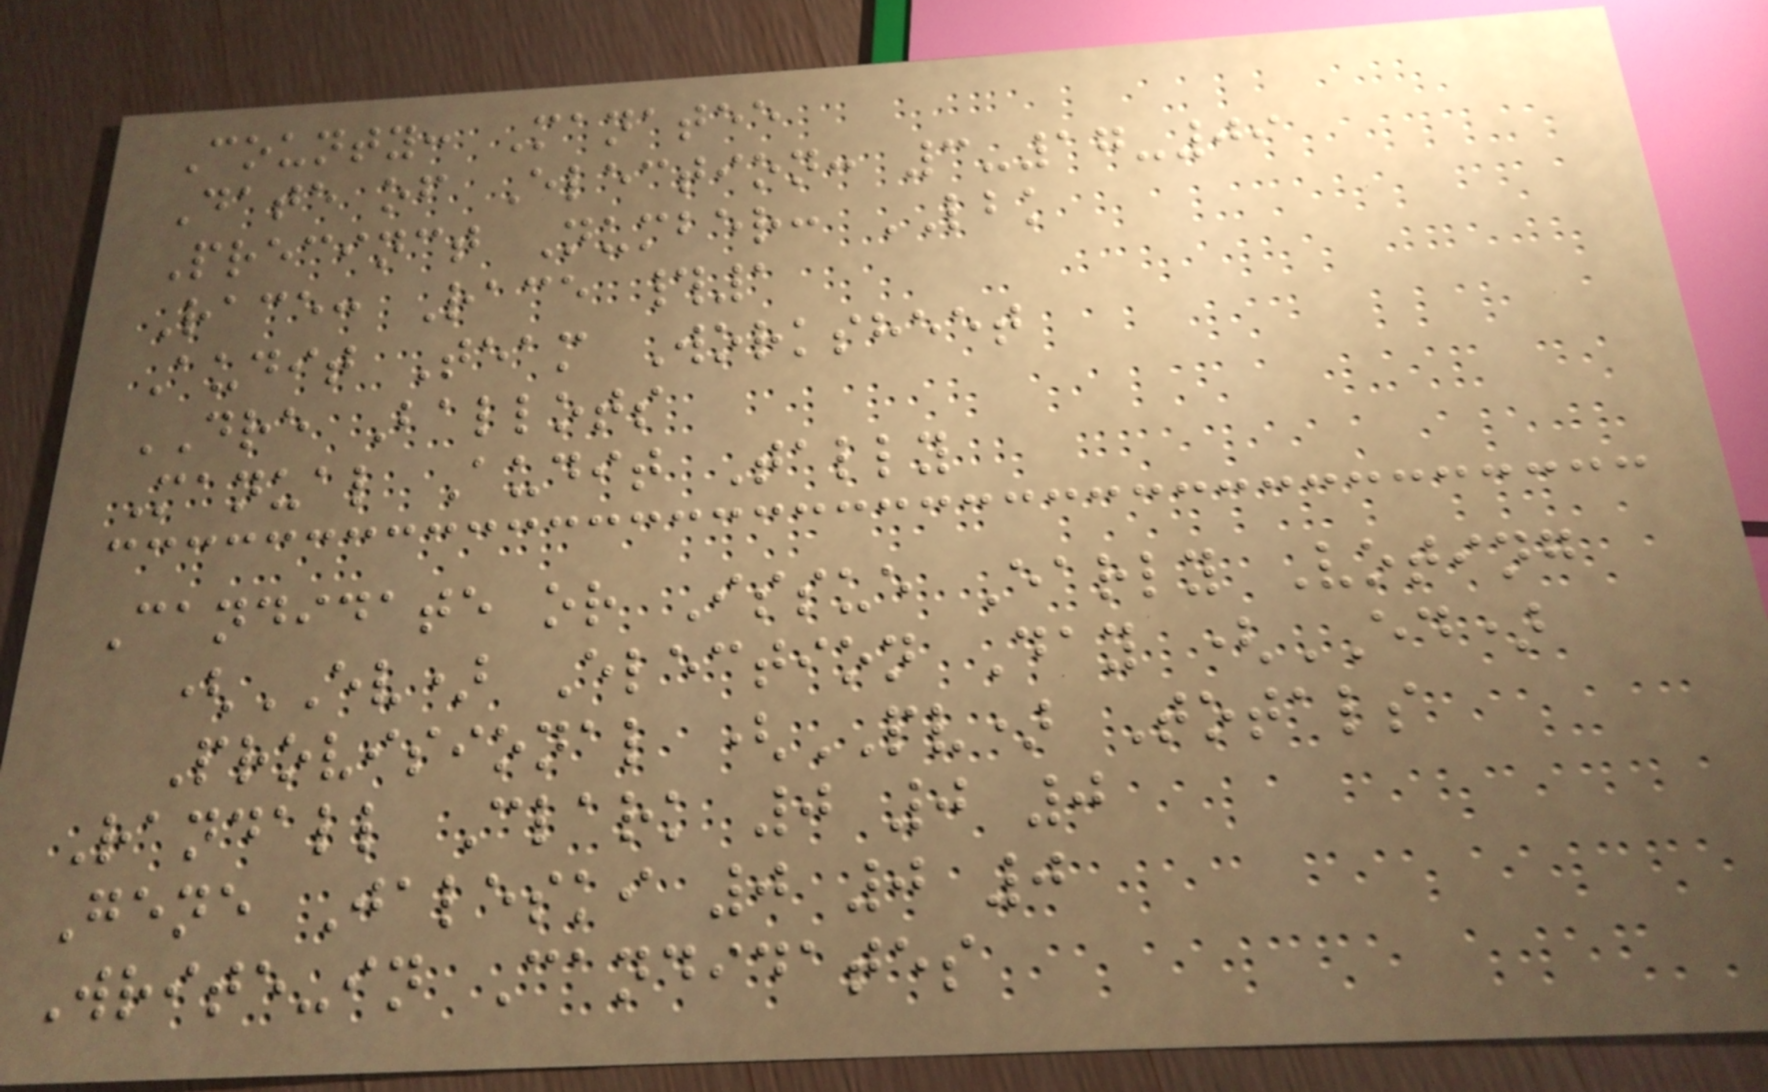County: Manatee
Date of Election: 3-17-09
Precinct Number: LBK
Race: Race #1
Audit Team Worksheet
DRE Ballots
Manual Audit Tally
Candidate or Issue Early Voting
(EV) Election Day (ED)
Provisional (PV) Totals
Randall Clark 0 0 0
Gene Jaleski 0 0 0
Write-in Candidates
